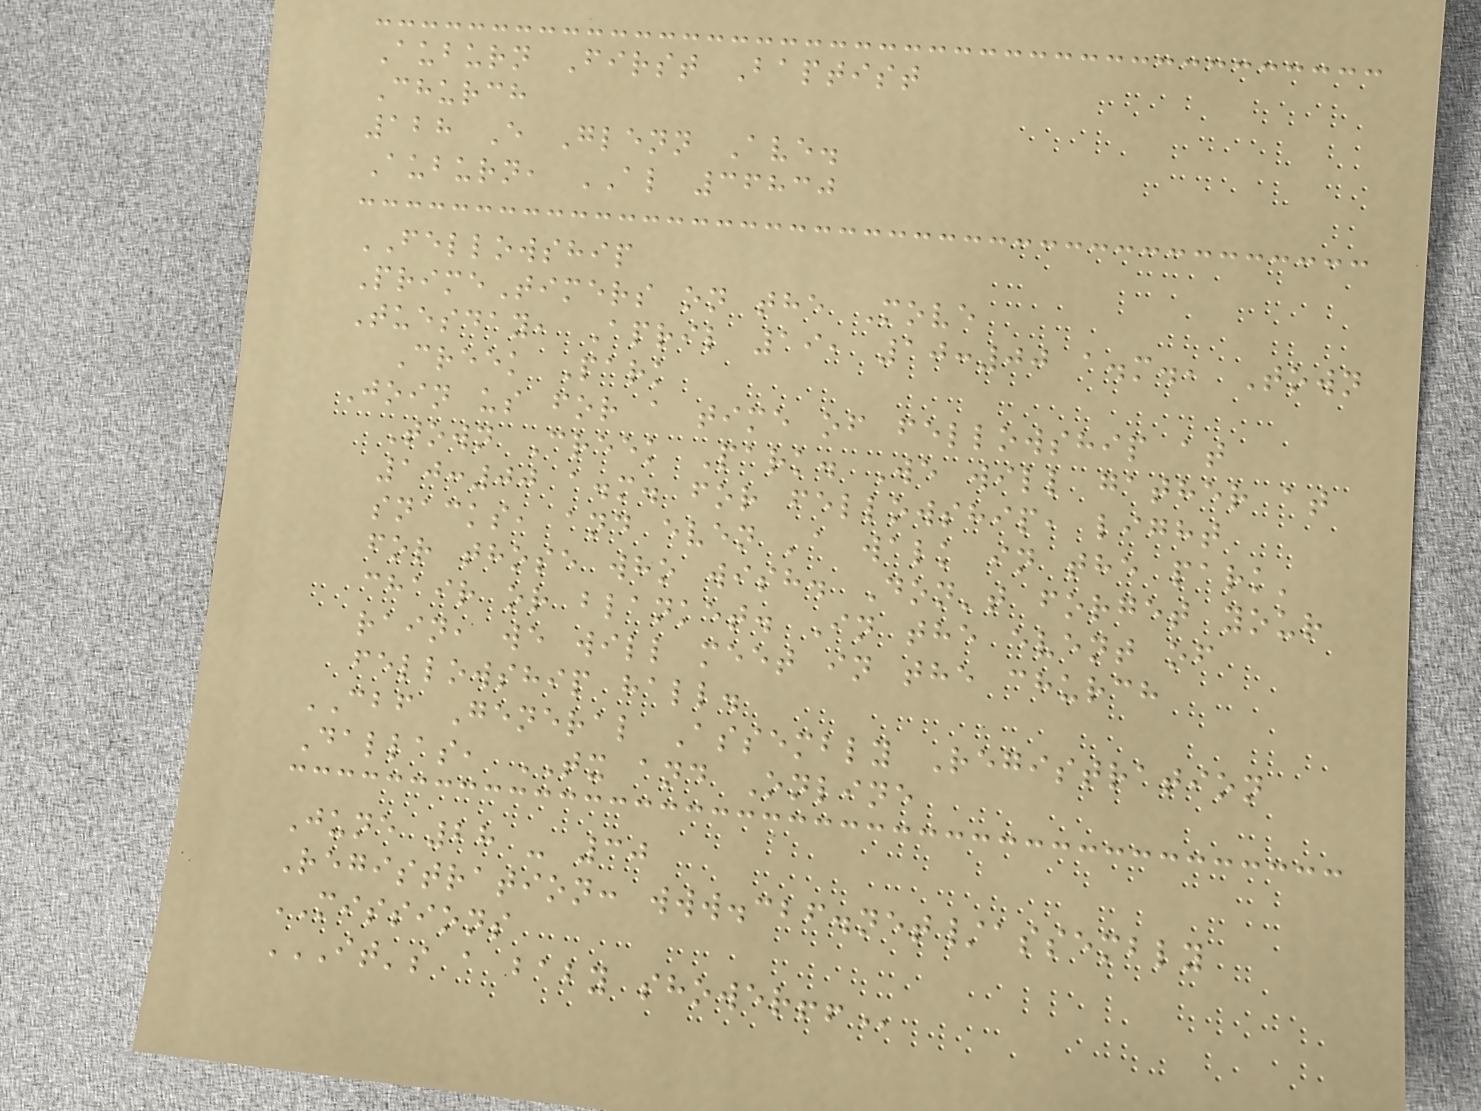Auburn First Baptist
Church
128 E Glenn Ave.
Auburn, AL 36830
FELLOWSHIP
PrimeTimers on the Move
Tuesday, April 19, 10:00 a.m., Town
Creek Park
Join us for a time of fellowship at
Town Creek Park. We will gather at
10:00 a.m. for fellowship, light
snacks, and even 'a walk in the park'
for those who wish. Don't forget your
chair or blanket. In the event of
rain, we will meet in the church
fellowship hall.
CBF General Assembly Registration
Dallas, TX and Online
June 28 - 30
Registration: www.cbf.net/assembly
MISSIONS
IT'S A BABY SHOWER!!
